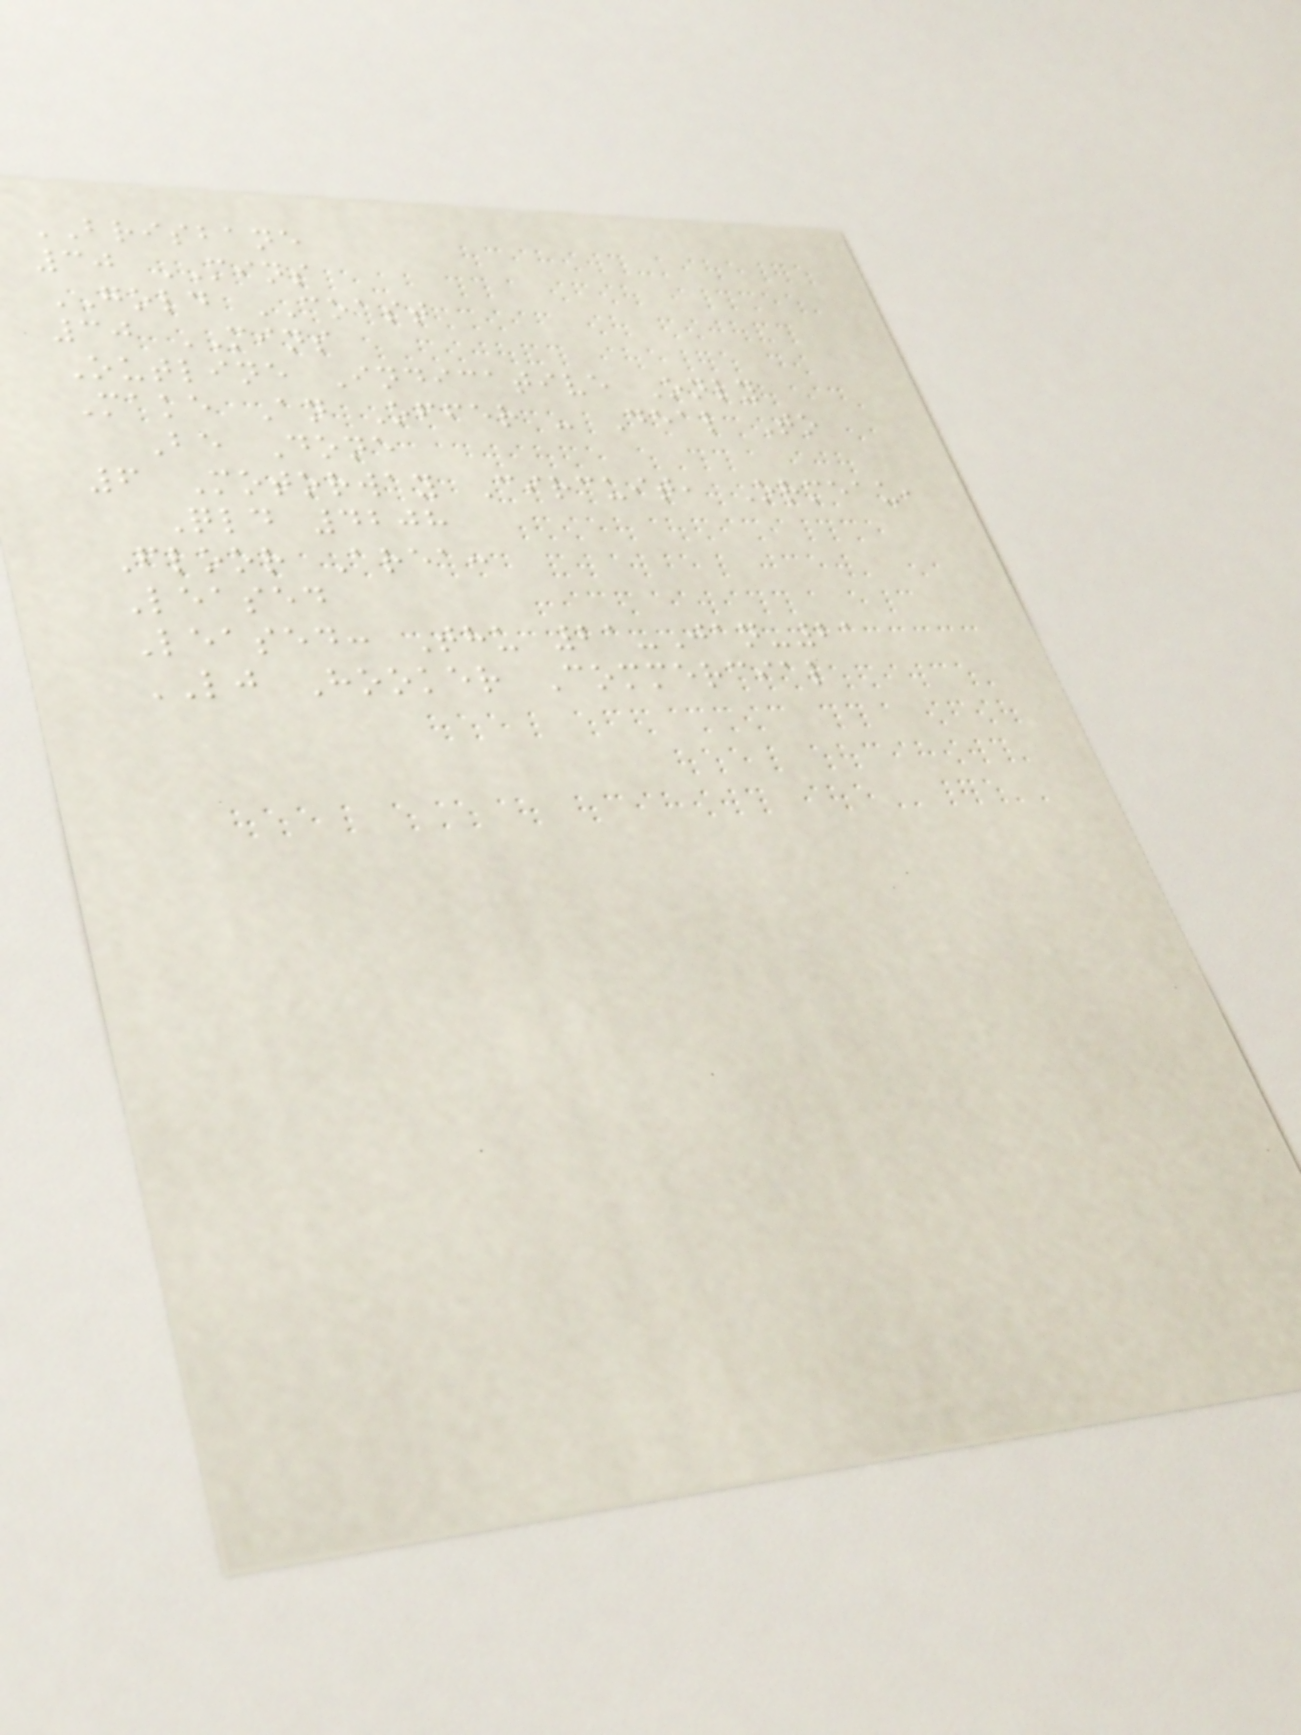BRISBANE
30 MINS
GOLD COAST
30 MINS
Outline Indicative Only
Make An Offer - Deal To
Be Done
6 Motorway Circuit, Ormeau,
Qld 4208
Floor Area:
Leased
Leased: Thu 21-Jan-21
LJ Hooker Commercial
